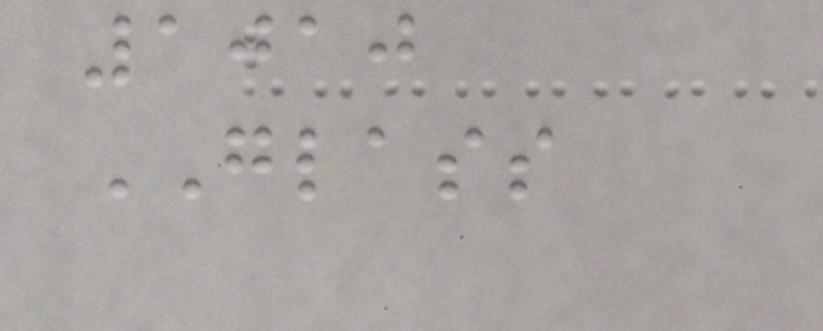1010
GLASS
